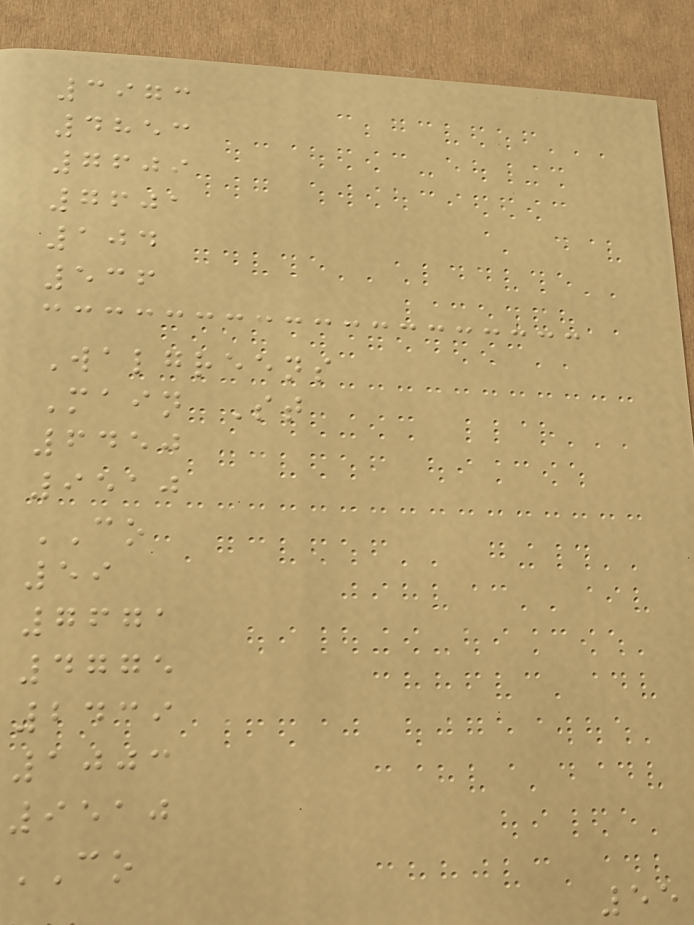3973
4853
7609
7601
104
536
Walgreens
Main St
6450
9510
CO
59
7671
4775
2439
1003
9510
CO
55
